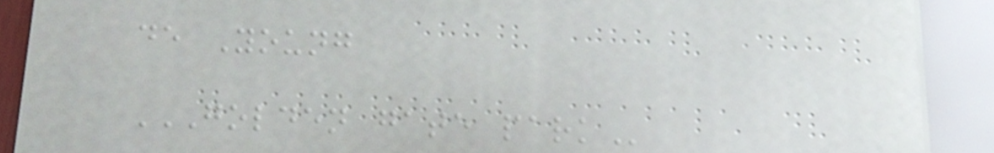de Young
GOLDEN GATE PARK
